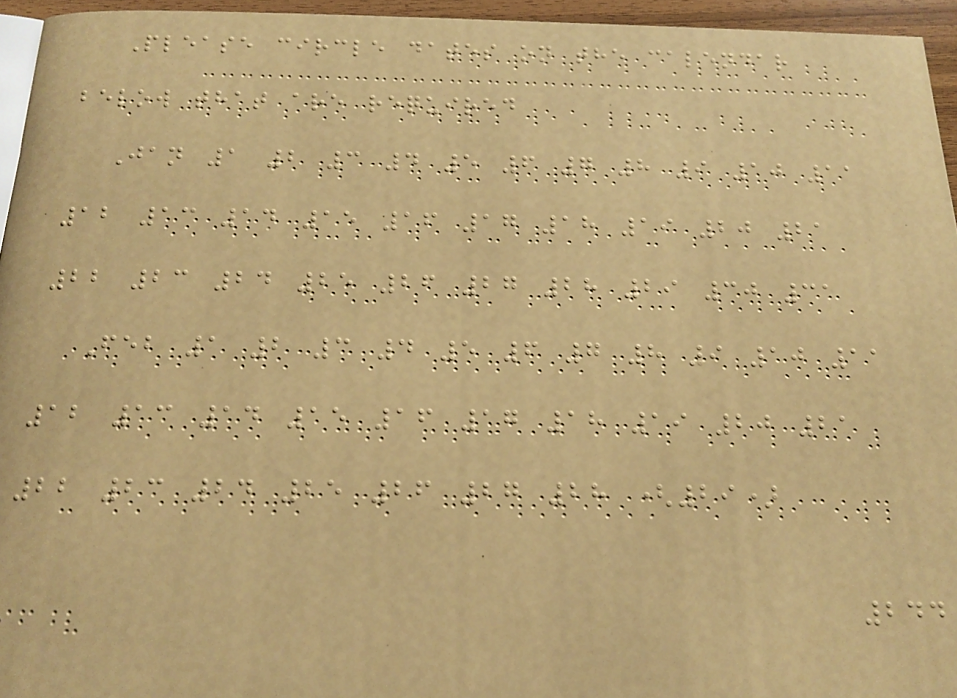Please circle dates on the calendar
below that are required
Jan 1 2 3 4 5 6 7 8 9 10 11
12 13 14 15 16 17 18 19 20 21
22 23 24 25 26 27 28 29 30 31
Feb 1 2 3 4 5 6 7 8 9 10 11
12 13 14 15 16 17 18 19 20 21
22 23 24 25 26 27 28 (29)
244
